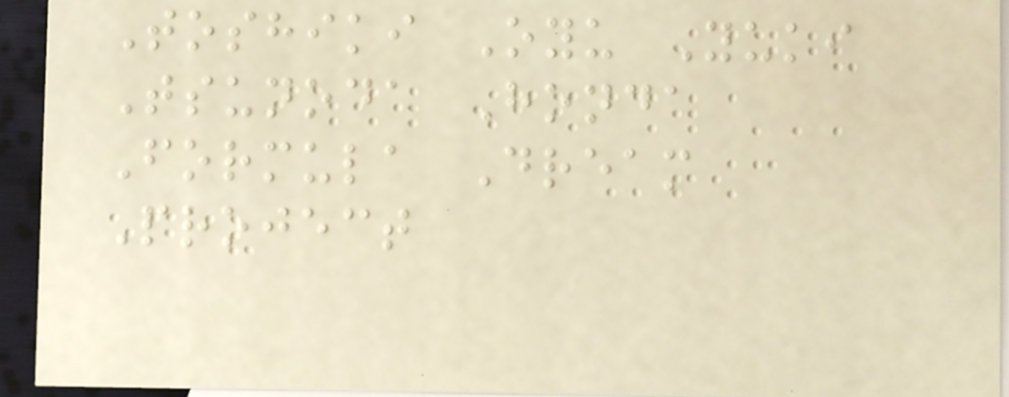Toshiki Oyu Yuki
Tsunoda Honda
Formula Dream
Project
